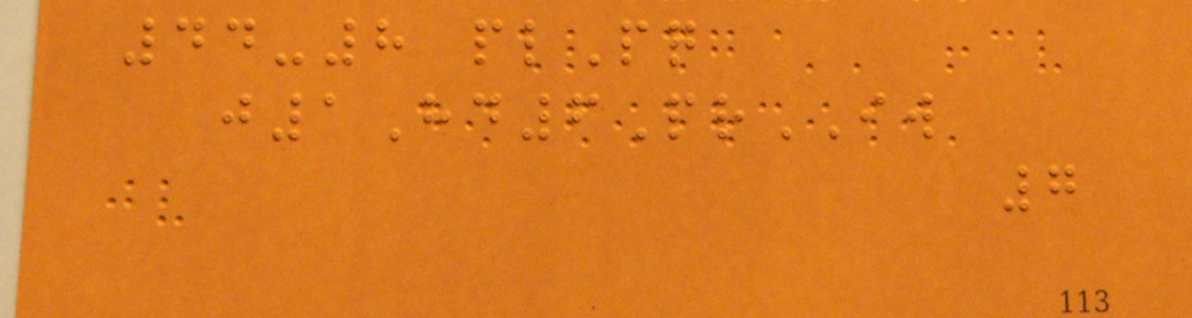44-8 plPq
j1Hd6PrIW
7
